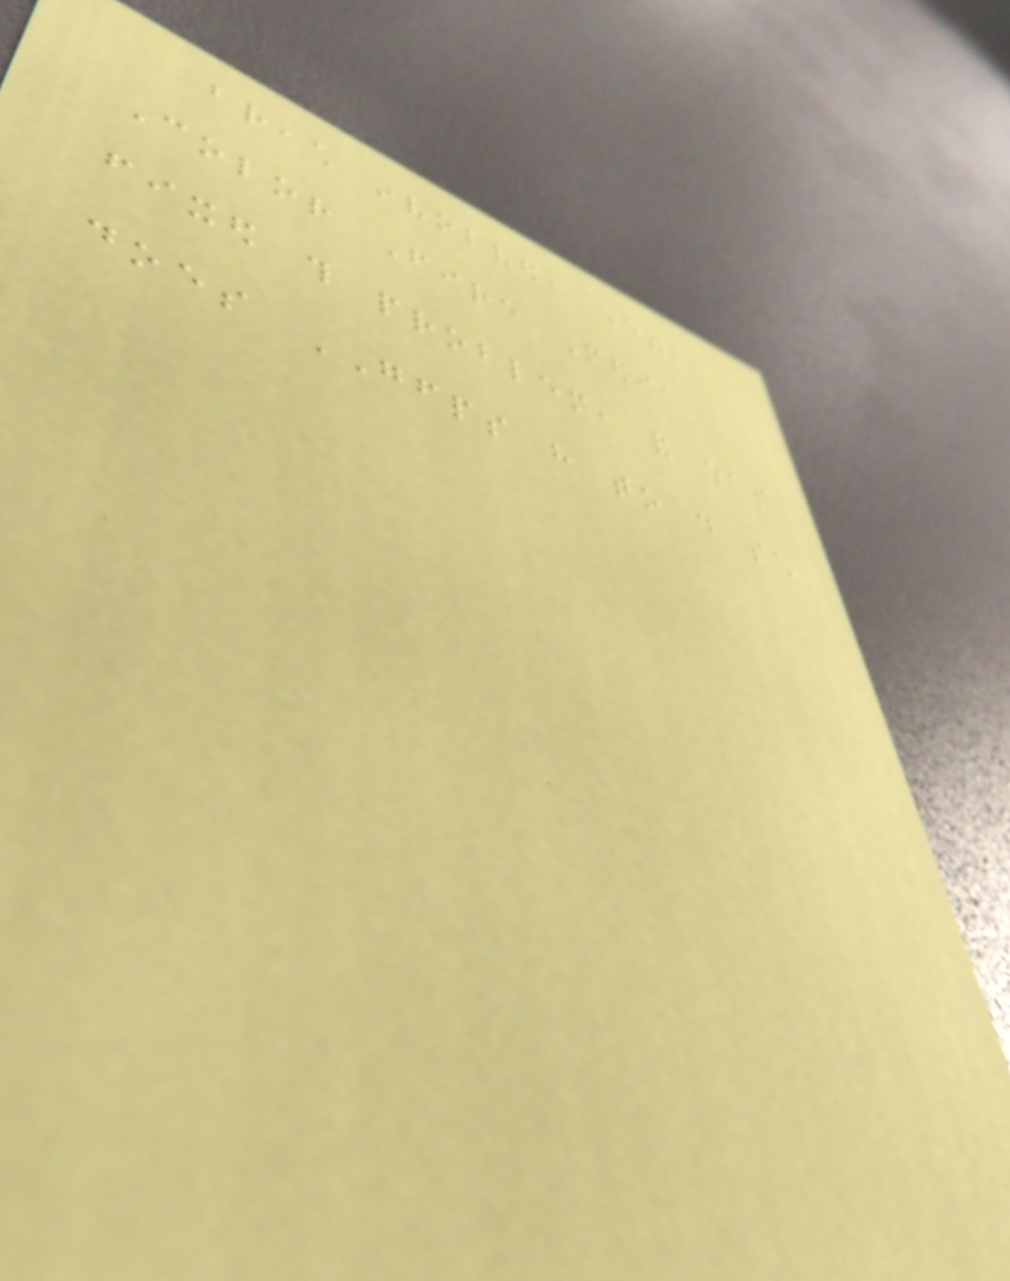breach involved, whether
Color Fire Media
fixed this problem, and what
does GFPS have to do such
